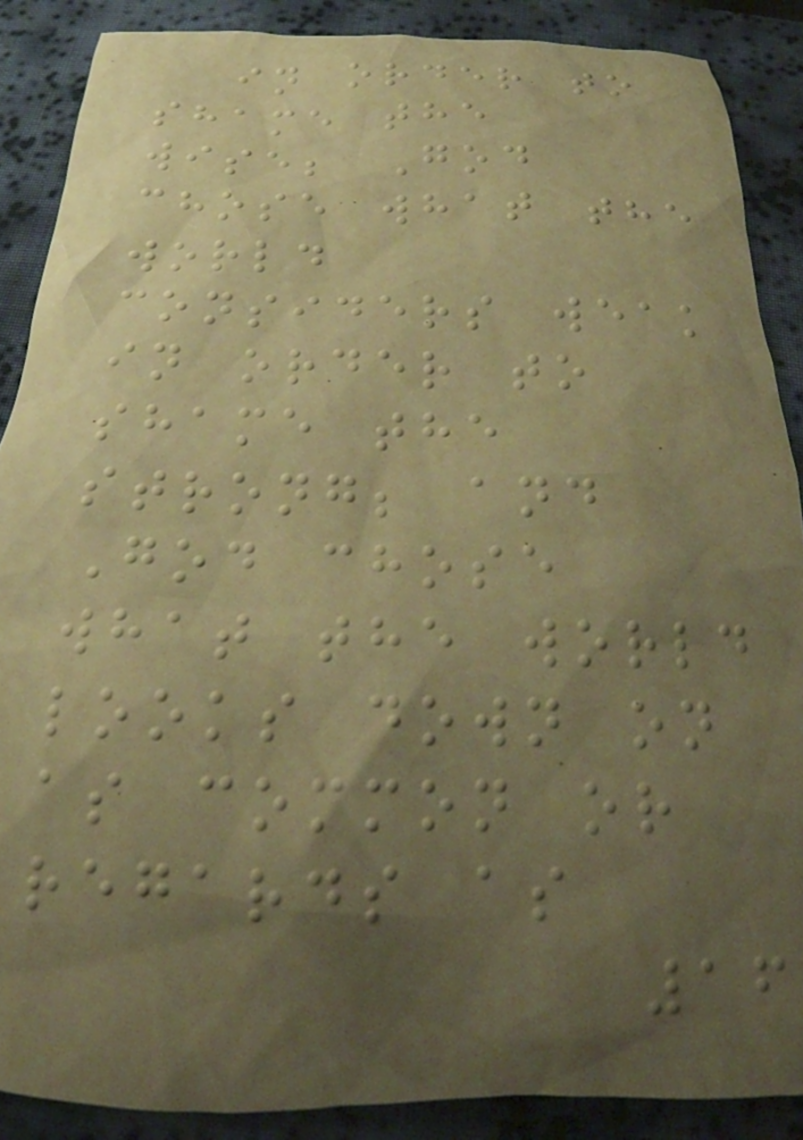in order to
shame the
wise; God
chose what the
world
considers weak
in order to
shame the
strong; and
God chose
what the world
looks down on
as common or
regards as
16
